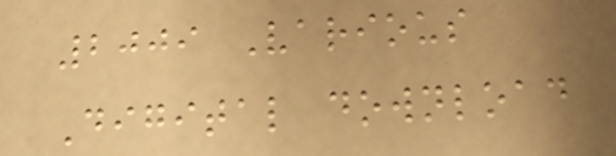2009 Various
Digital download
